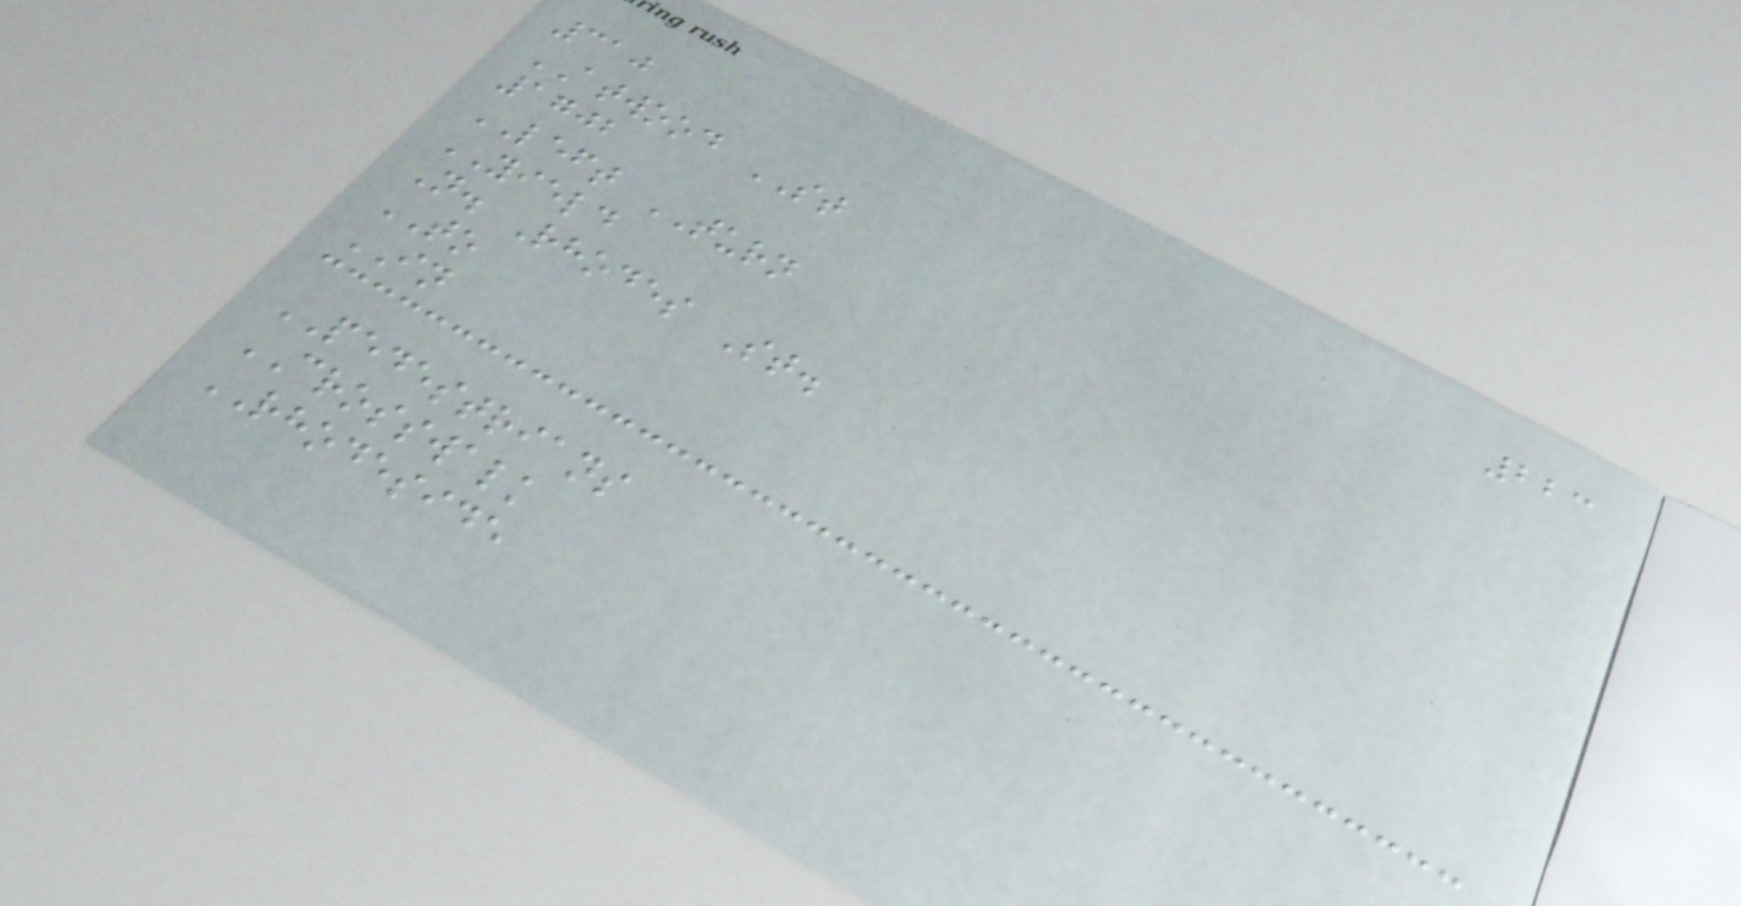223
310
ATWOOD ST
1702
LEFT TURN
YIELD
N. Rhodes St.
TO
IN
PEDESTRIANS
CROSSWALK
RHODESIDE
